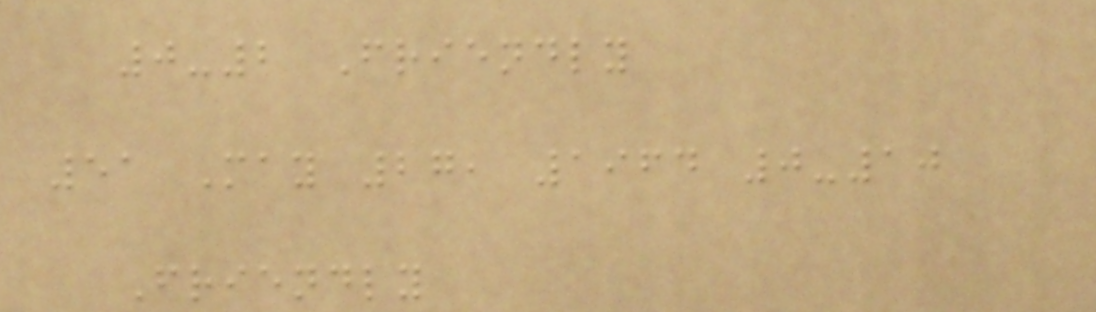0-2 Friendly
51 May 27, 1964 0-10
Friendly
